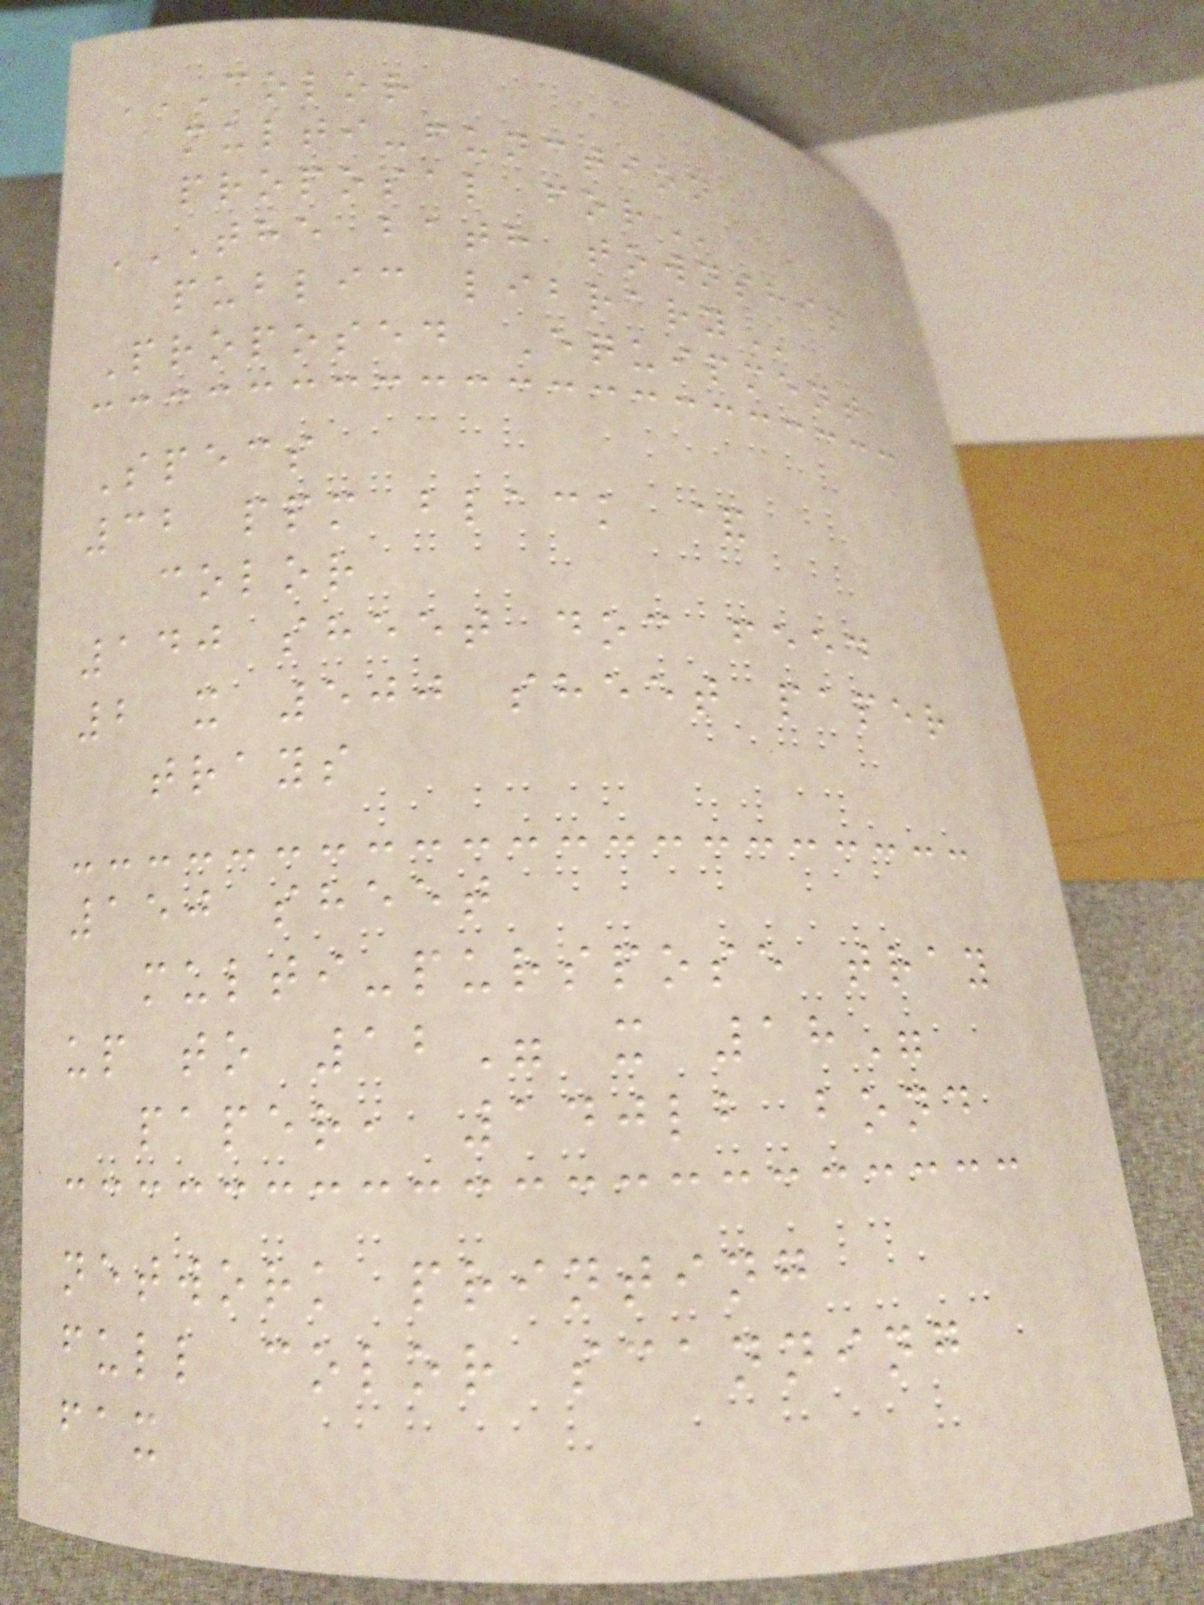COLOR
MULTI-FUNCTION
PROPOSAL FOR
THE BATH TOWNSHIP
PUBLIC LIBRARY
Proposed Equipment
Specs
32 ppm black &
color
140 sheet doc feed
2 x 500 sheet paper
trays
150 sheet
multi-purspose tray
up to 12" x 18"
paper, 140lb bond
network printing
full color scanning
fax
